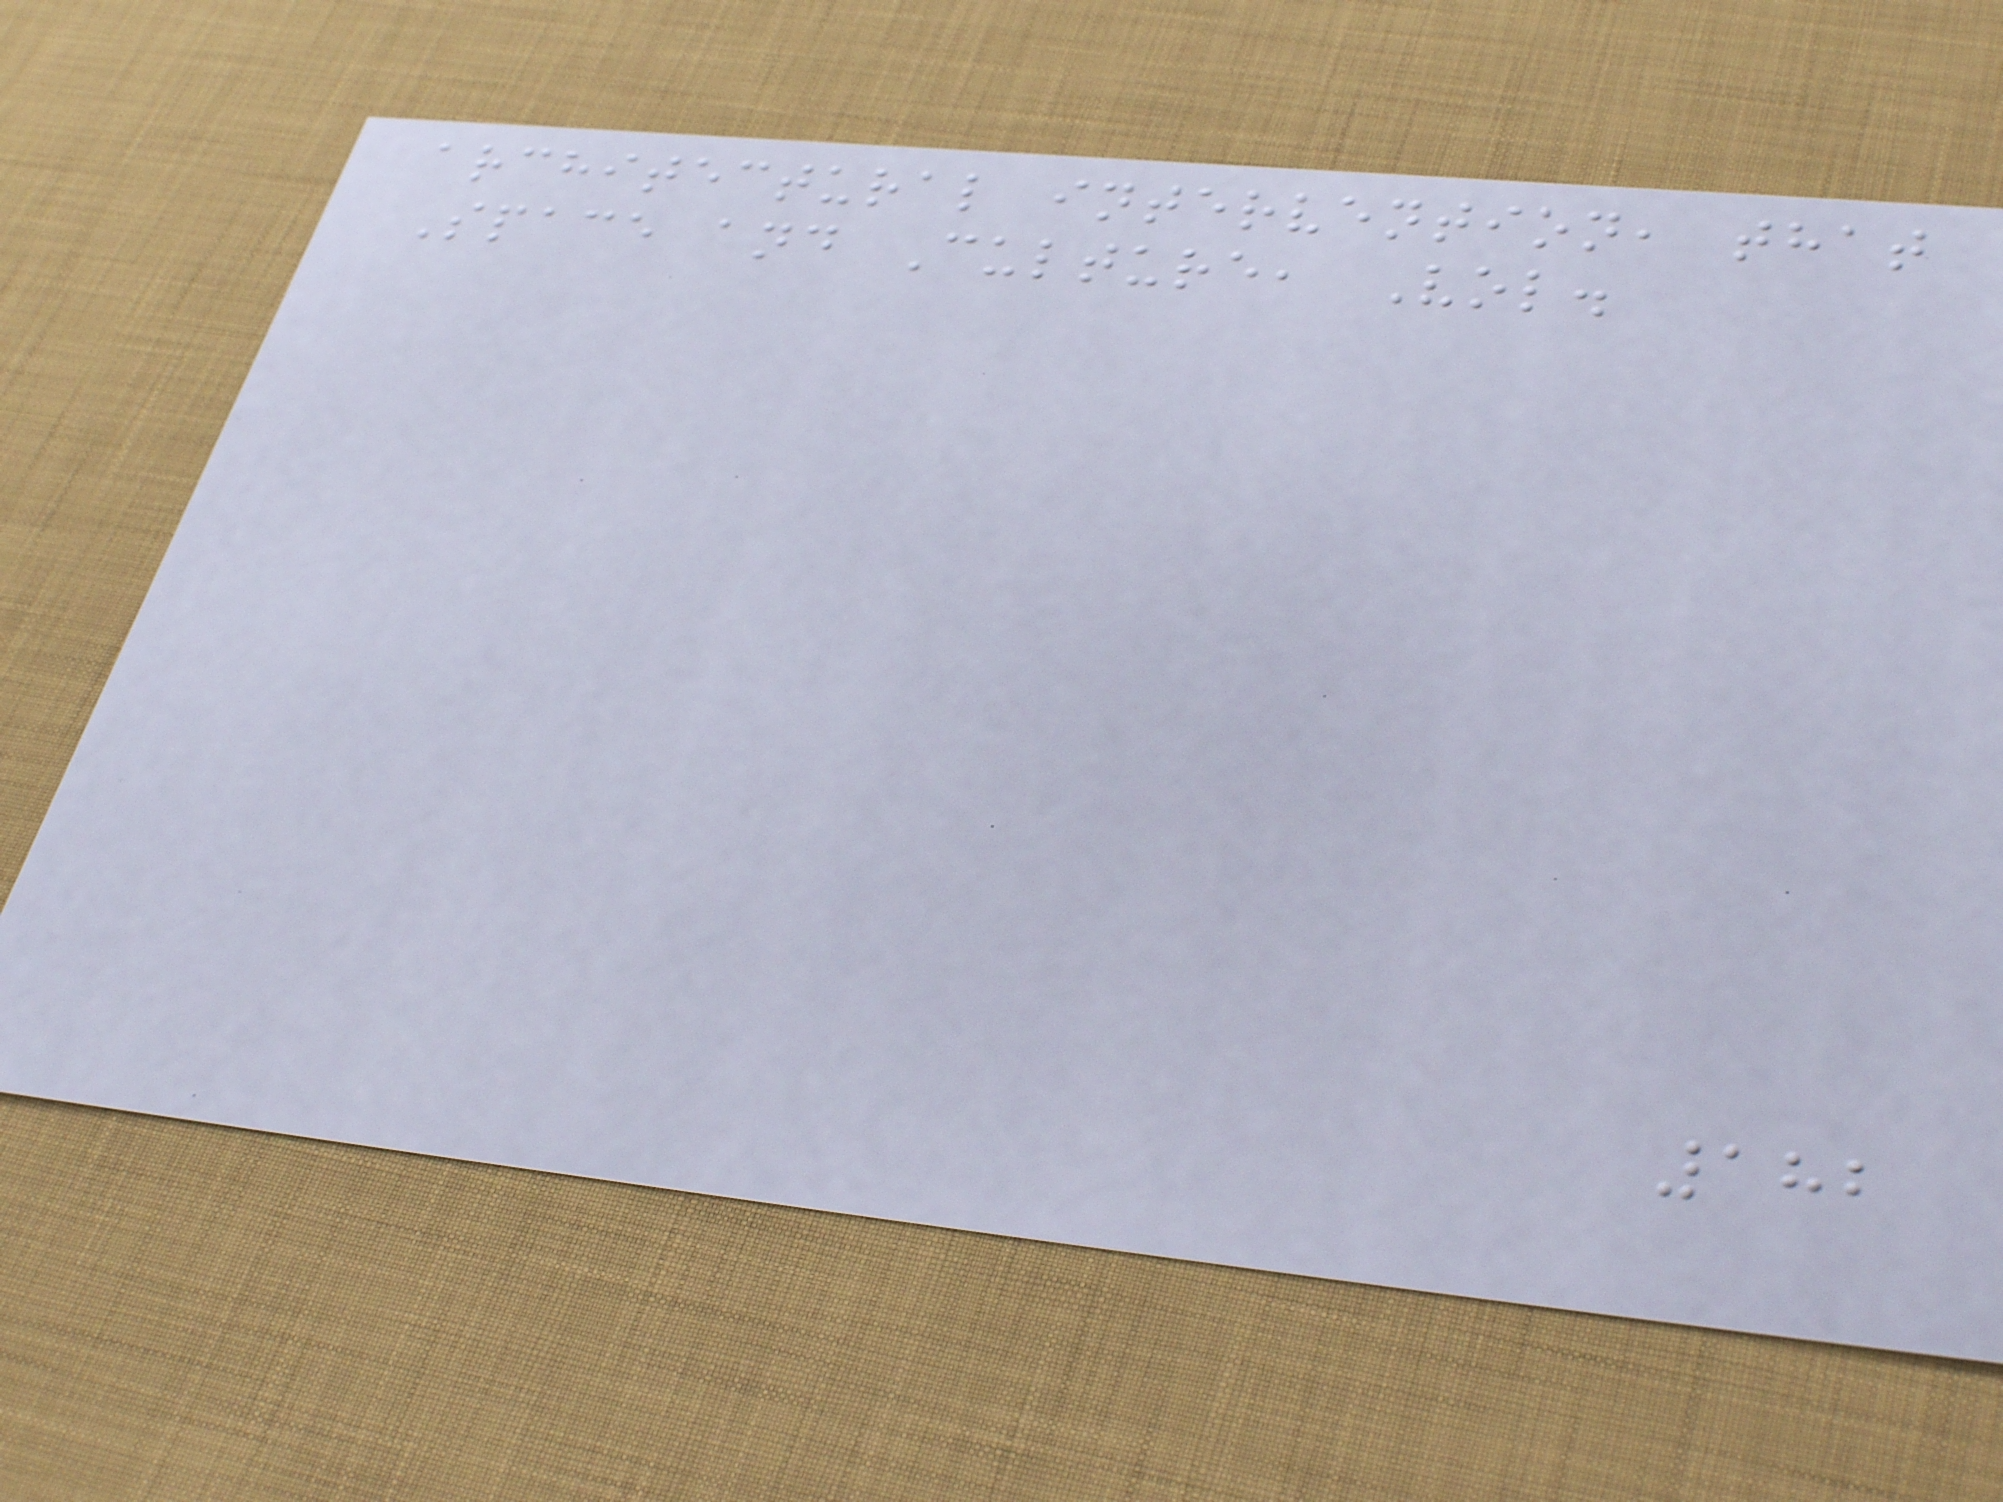architectural intervention, that
Space and Culture, Vol.
182
